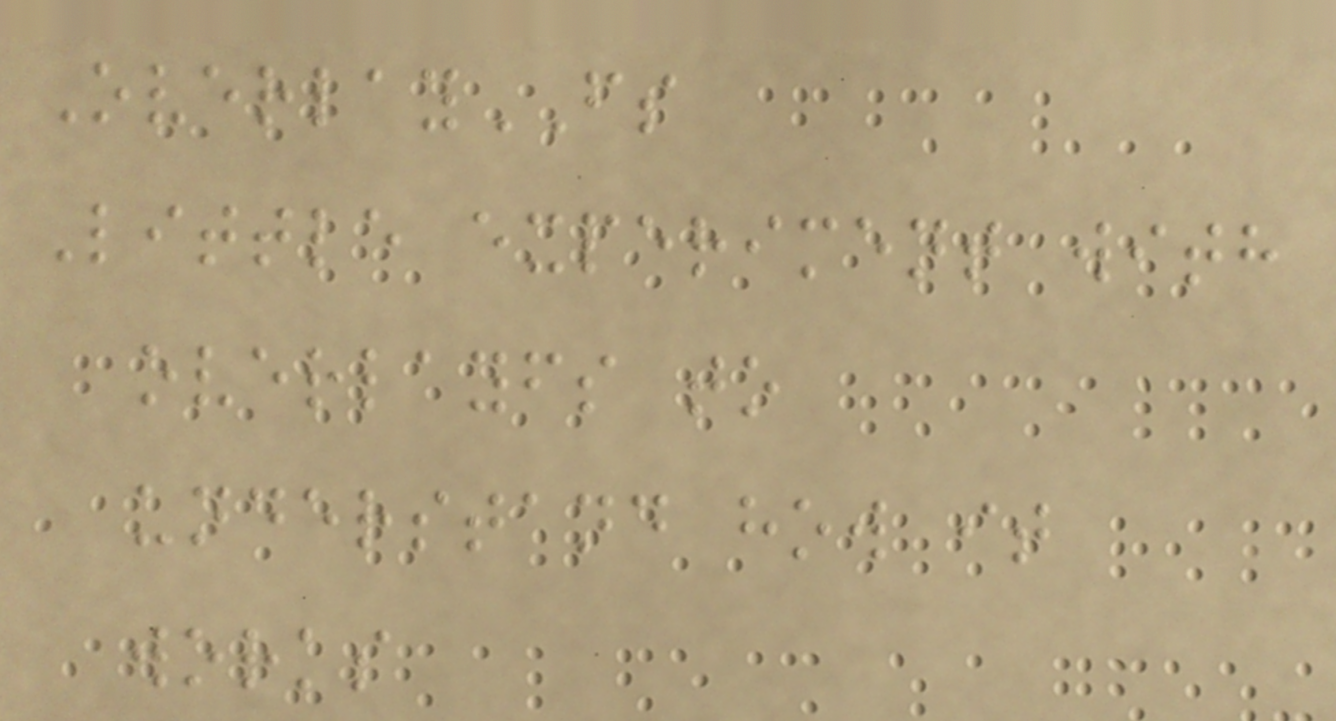OverlayFS
Little experiment with
overlayfs to
understand how it
works
